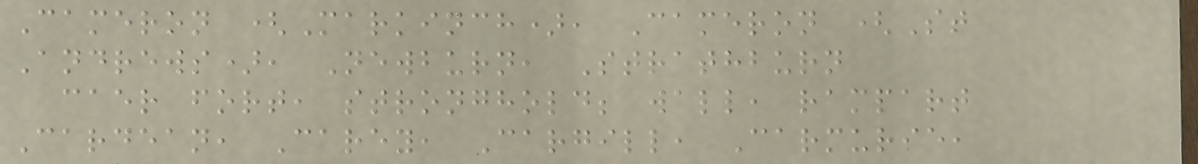Cameron (Markinch), Cameron (St
Andrews), Newburn, Strathburn
caer fort, stronghold; wall, rampart
Cardean, Carey, Cargill, Carmurie,
